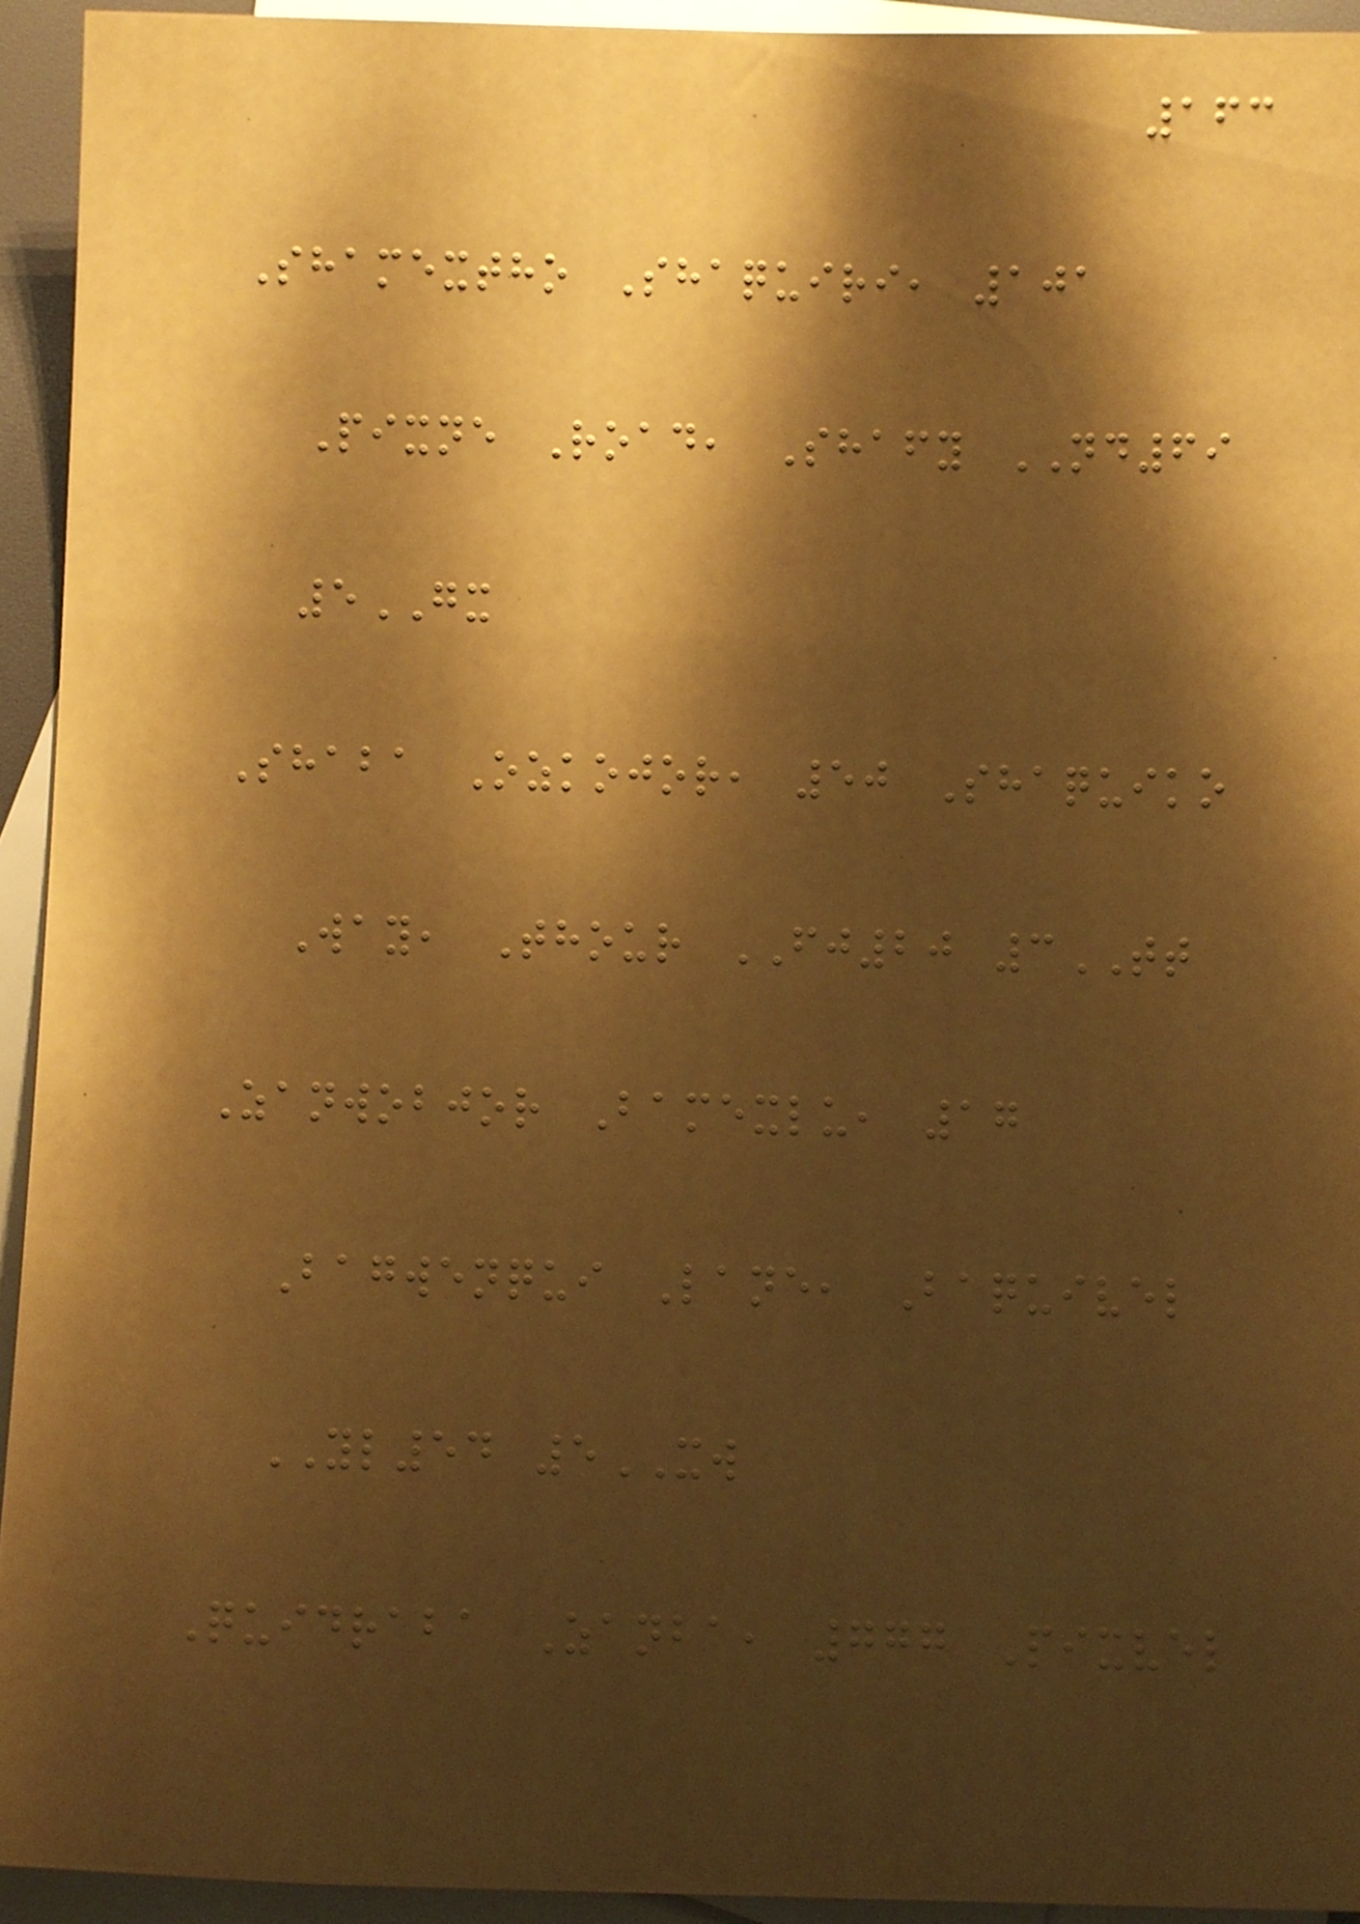163
Shamextho Shaquiri, 101
Pixne Road, Shafy ND69
5GX
Shaba Ozkojor, 50 Shaquiko
Way, Thour FJ20 3TT
Zanwobjor Bamexlu, 17
Bagwenqui Lane, Baquivel
YL54 5XW
Quidraba Zanba, 777 Pixvel
